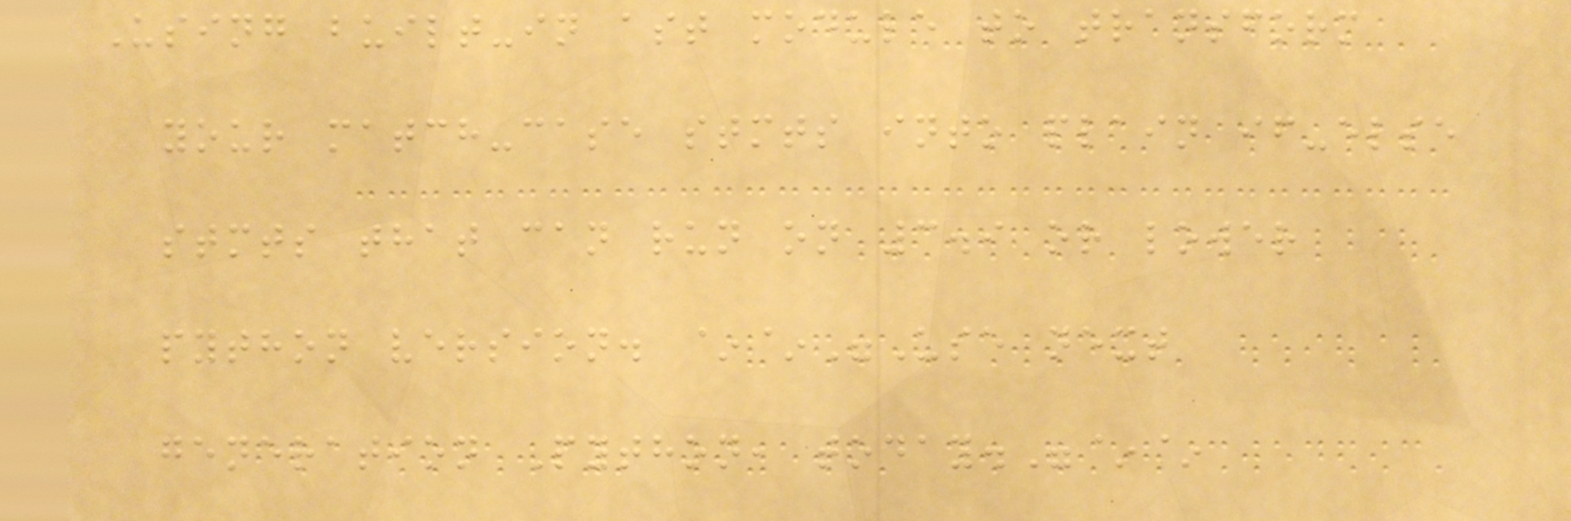Using built-in ast module to transform
your match-case stmts into plain if-else
stmts that can run on 3.9 or lower
python version. ~~"Use next
generation Python, today."~~
